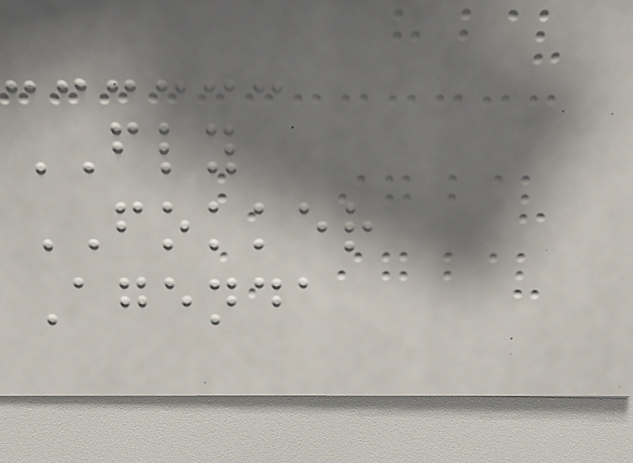FLY
FOKKER
Agenda
